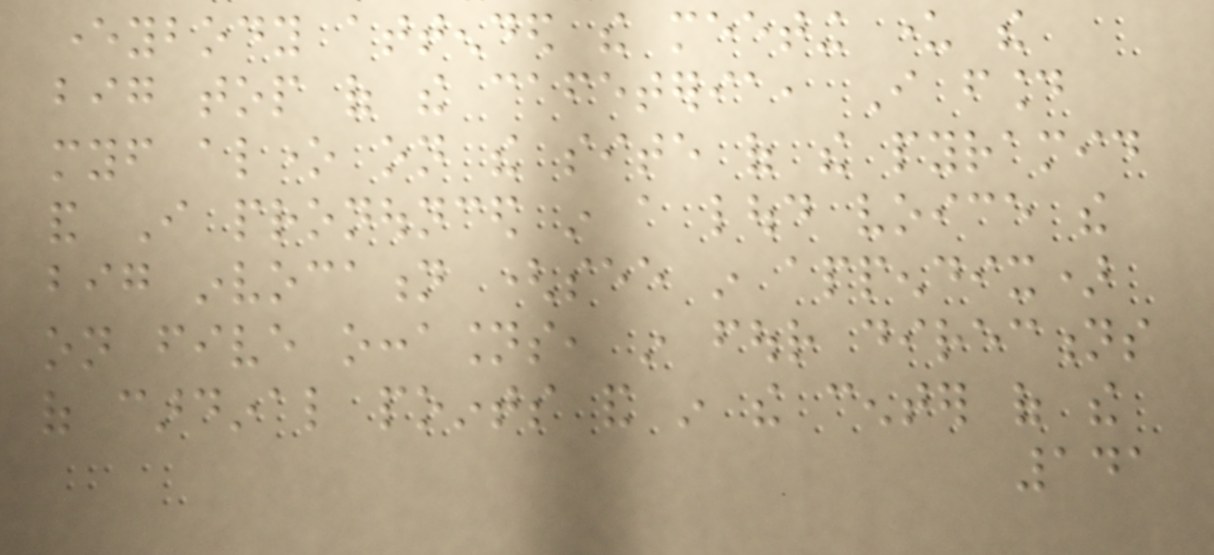everybody attended the meeting under the
big top of the cafeteria, I found
myself alone on the site of the pyramid
and I pronounced in a loud voice the
big invocation (see in appendix)
on five occasions, in four directions
of cardinal points and in the center of the
141
